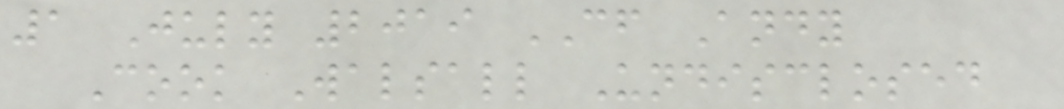1 July 2019 CF Andy
Cook Walsall Undisclosed
